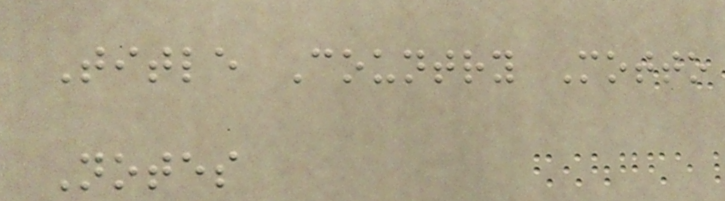Title Country Motto
Notes
